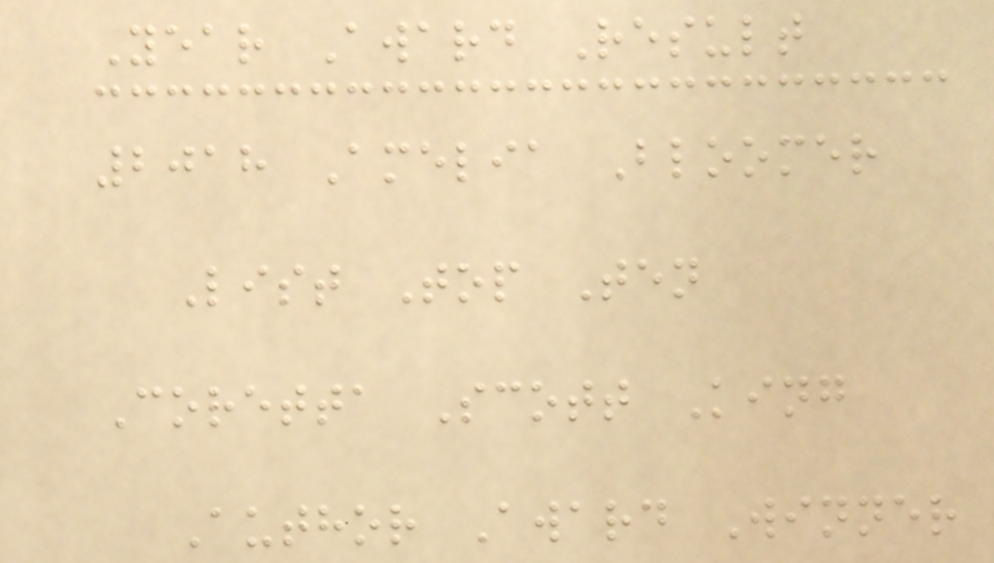Year Award Result
2018 Amelia Bloomer
List Top Ten
Coretta Scott King
Author Award Winner
